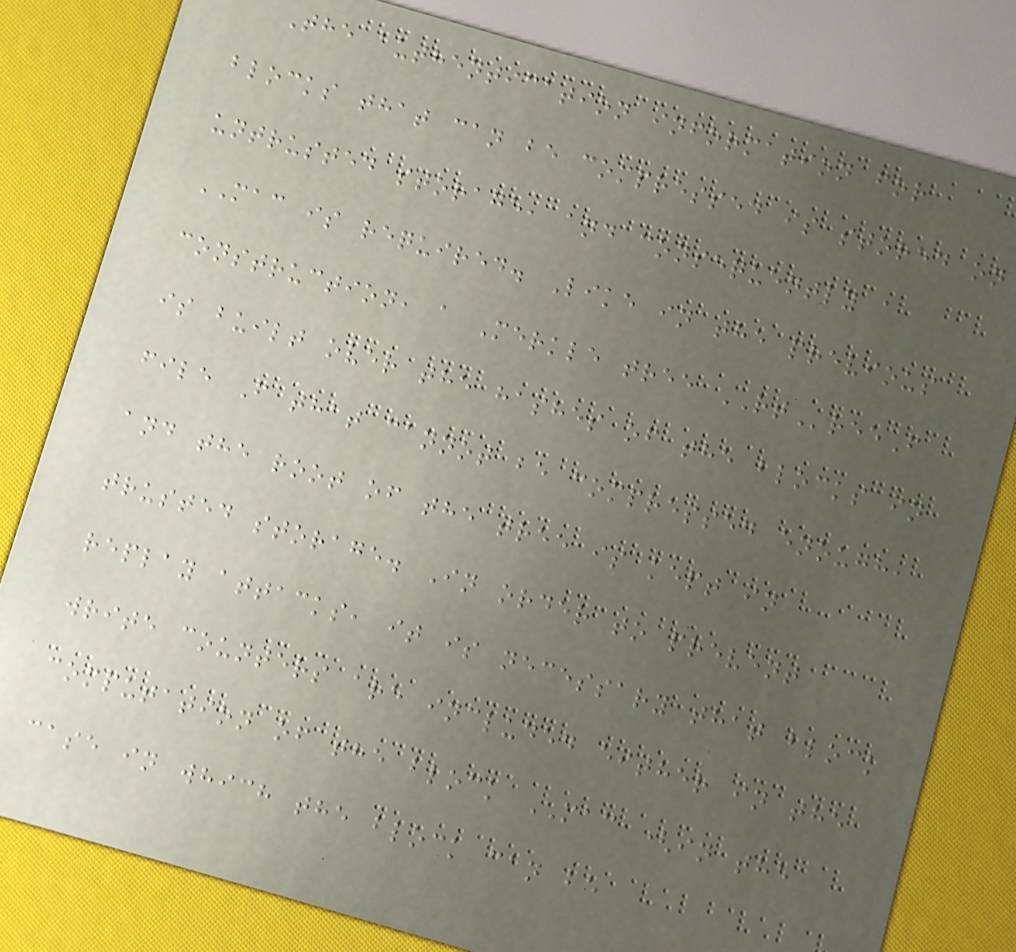The authentication information for
blocks that can be compressed is stored on
untrusted storage, and consequently a
MAC is required. Like in the previous
construction, a Merkle tree RTreeF
is built over the hashes of the blocks in
file F that cannot be compressed enough,
and the root of the tree is kept in
trusted storage. In order to prevent
replay attacks, it is necessary that block
write counters are included either in the
computation of the block MAC (in the
case in which the block can be
